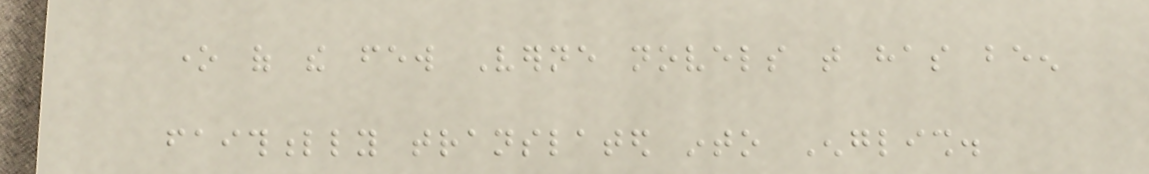one of the few Verne novels that has been
faithfully translated into English.
